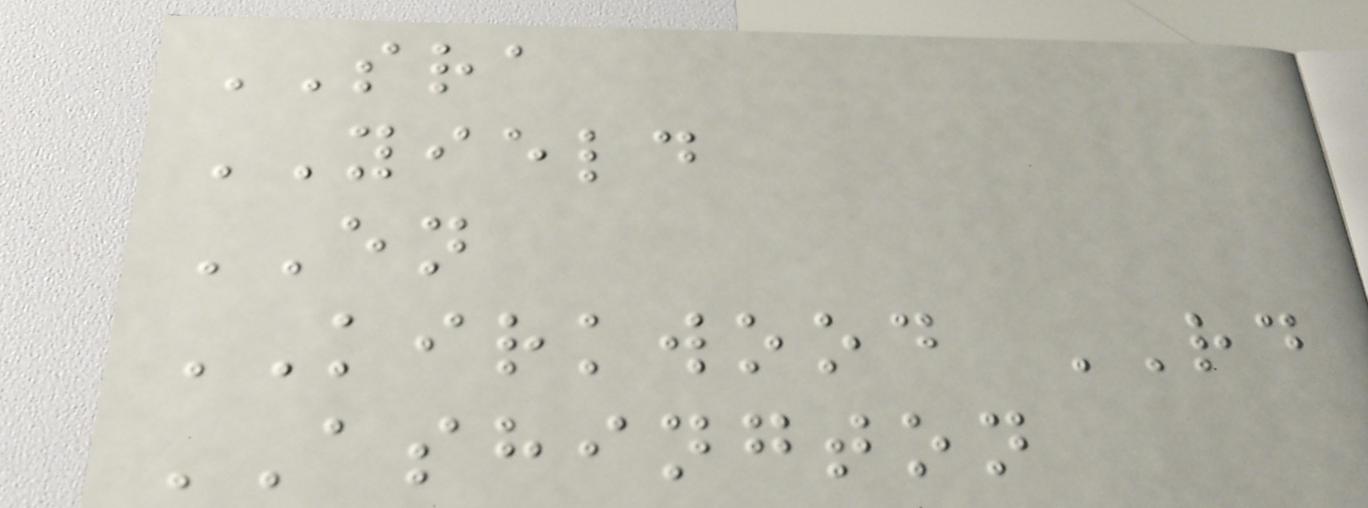SRA
YIELD
EN
KIRKWOOD RD
ASHINGTON
